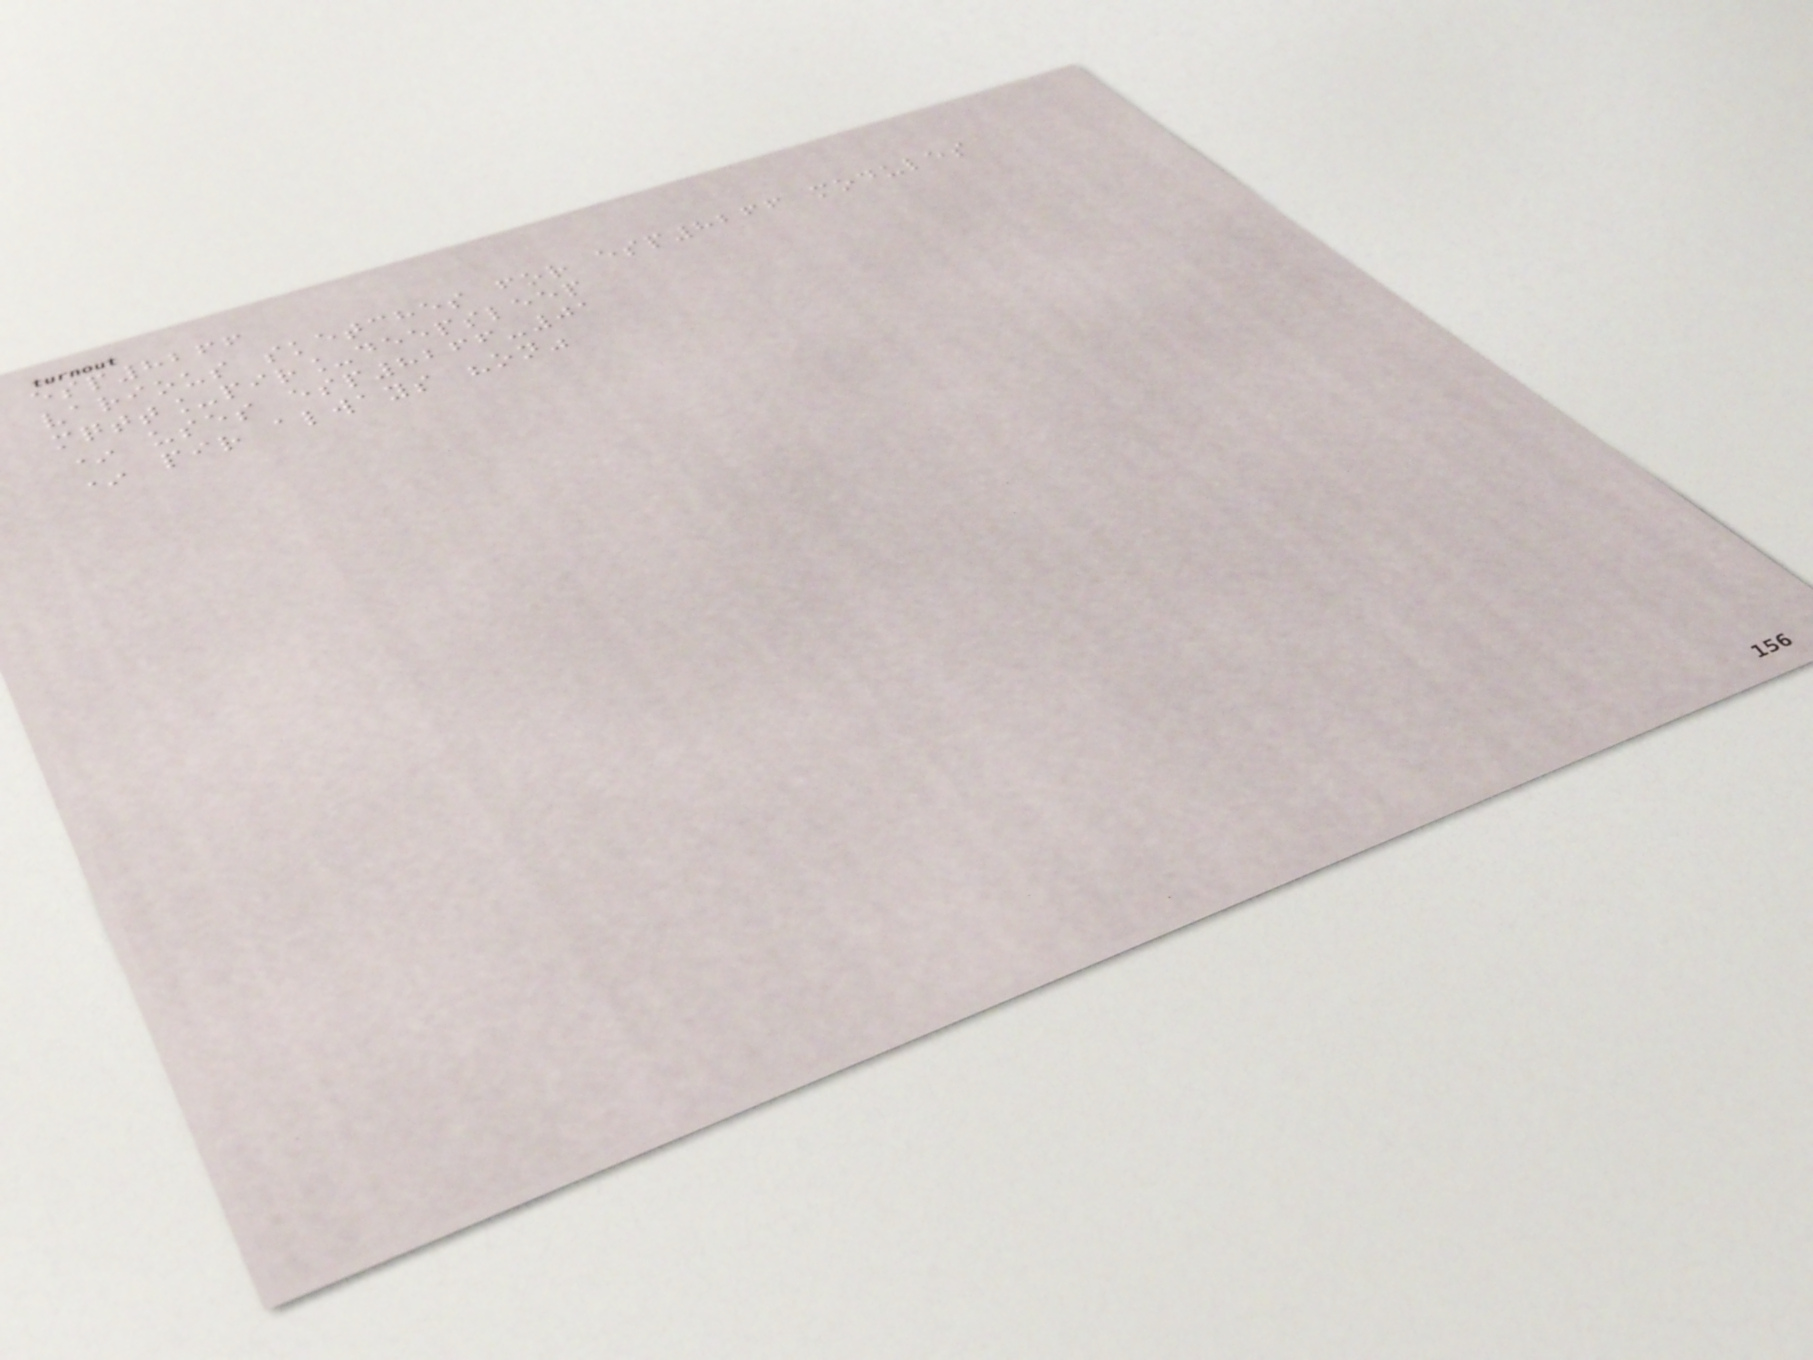esp8266
various sketches for esp8266 modules
mqtt_pir_deepsleep
* uses esp8266-01
* pir always "on"
